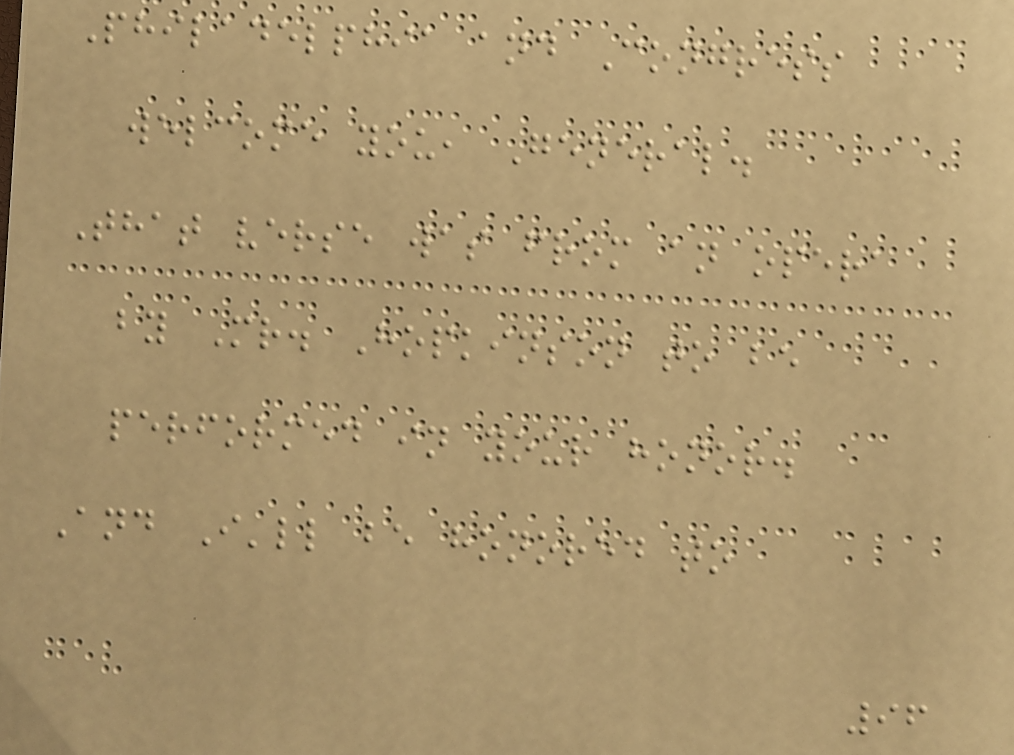Philadelphia and Congress
welcome you, General.
That verse was from an opera
by Mr. Hopkinson to be
performed in your honor.
And I'll be honored to
96
